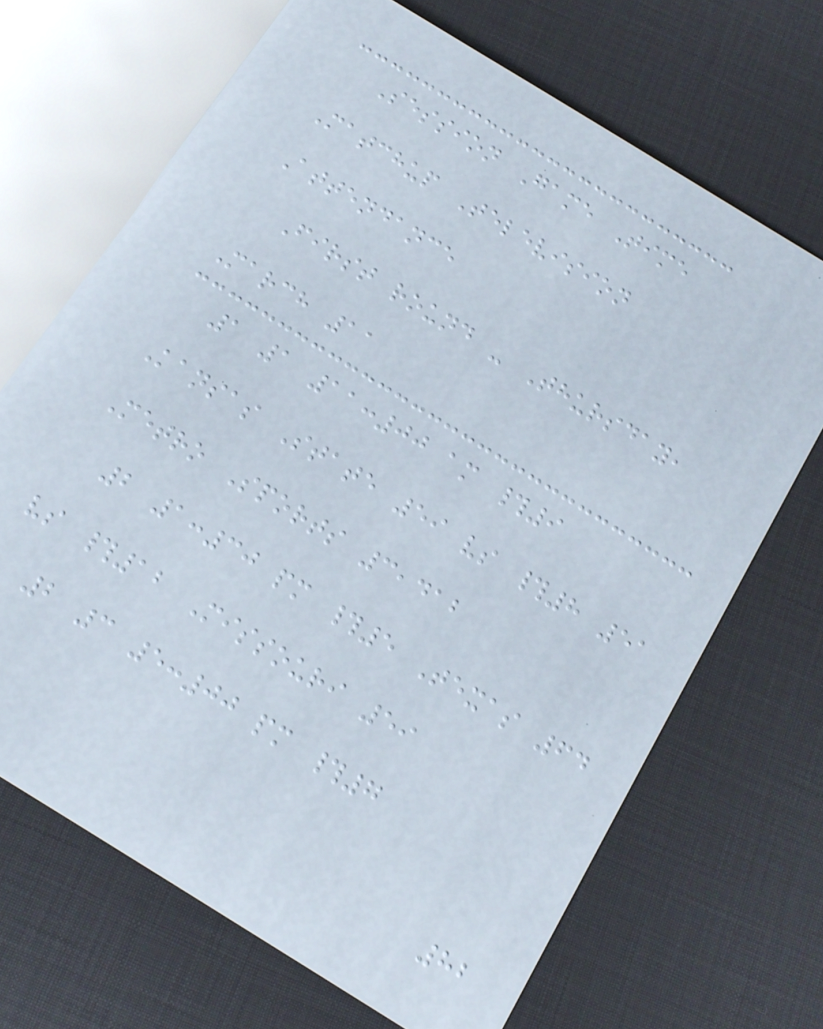Session Game Time
Matchup Television
Attendance
First round - Thursday,
March 11
1 1 11:00 am #9
Kansas State 59 vs #8 51
Metro Sports 3,412
2 1:30 pm #5 Texas 64
vs #12 Missouri 59
2 3 5:00 pm #7
82
